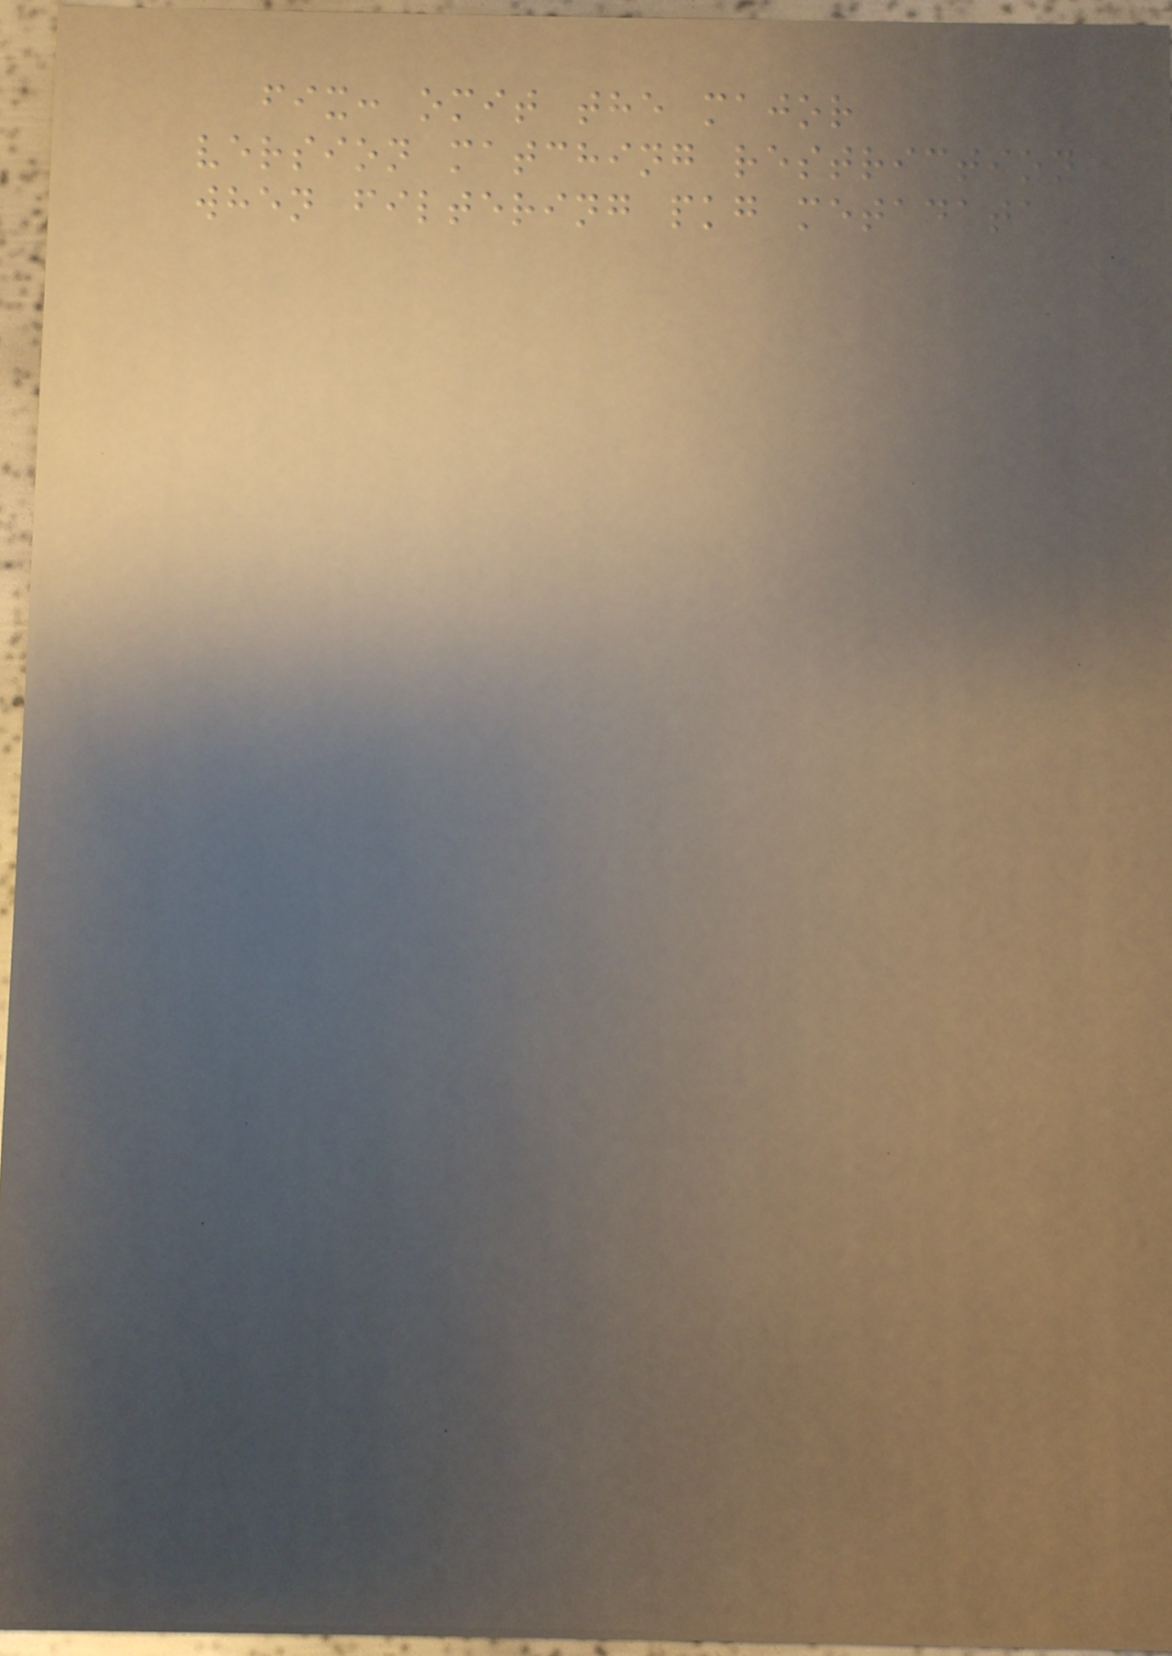fix: omit the major
version matching restriction
when filtering pkg metadata
